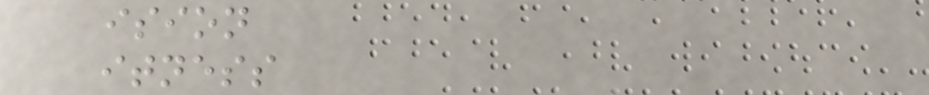ision
itness
